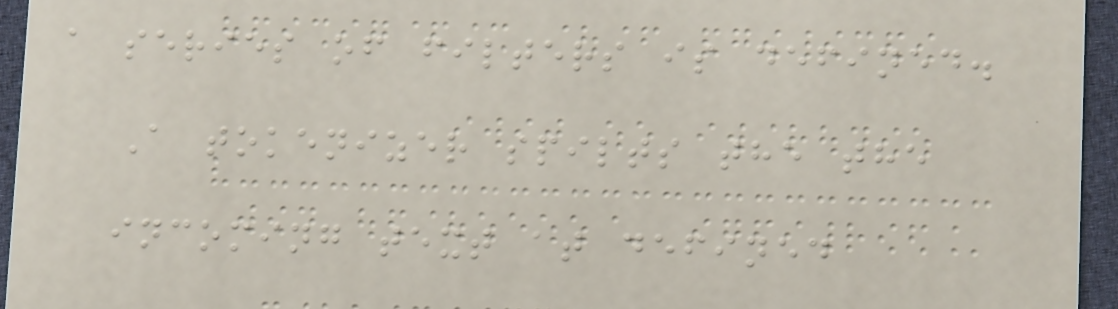a series of filters is defined.
A tokenizer spilts the the
incoming text at defined
